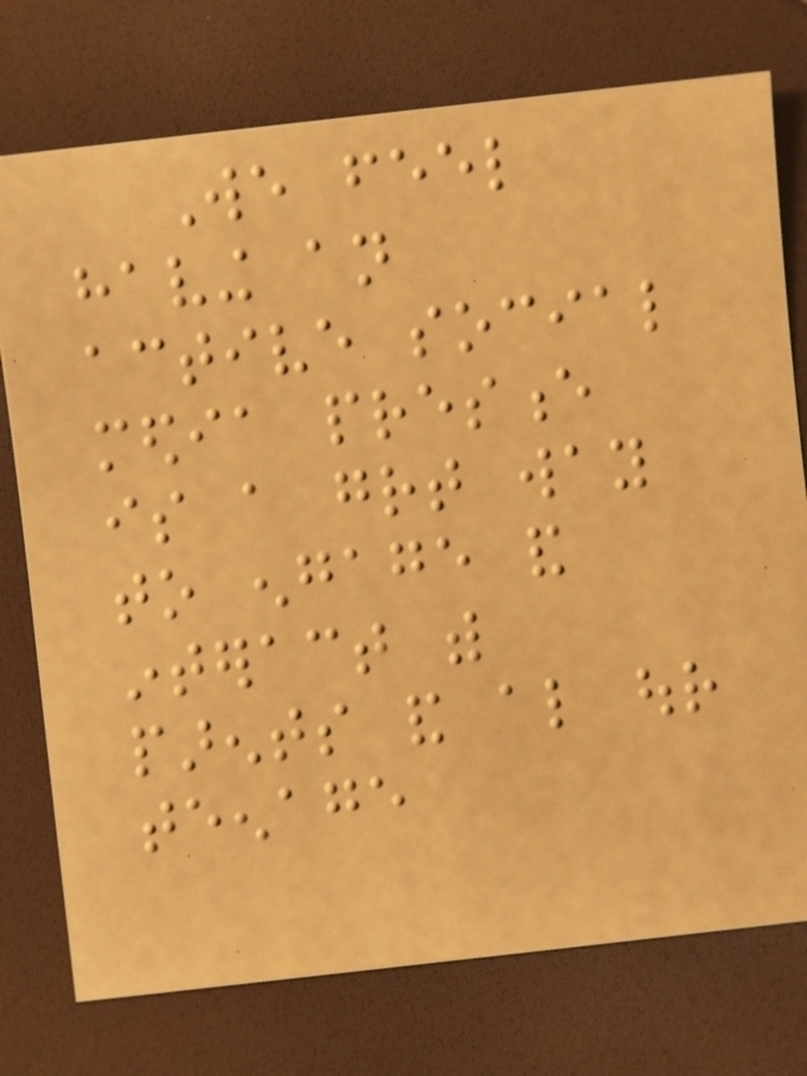We feel
having an
active social
media presence
is a great way
to engage and
interact with
parents and also our
teenage
